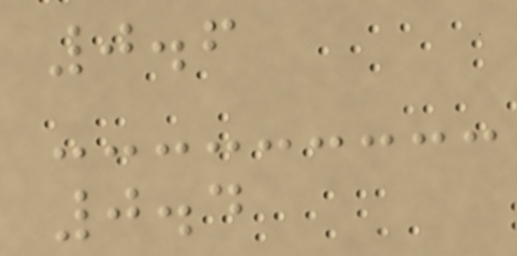0.6
0.4
